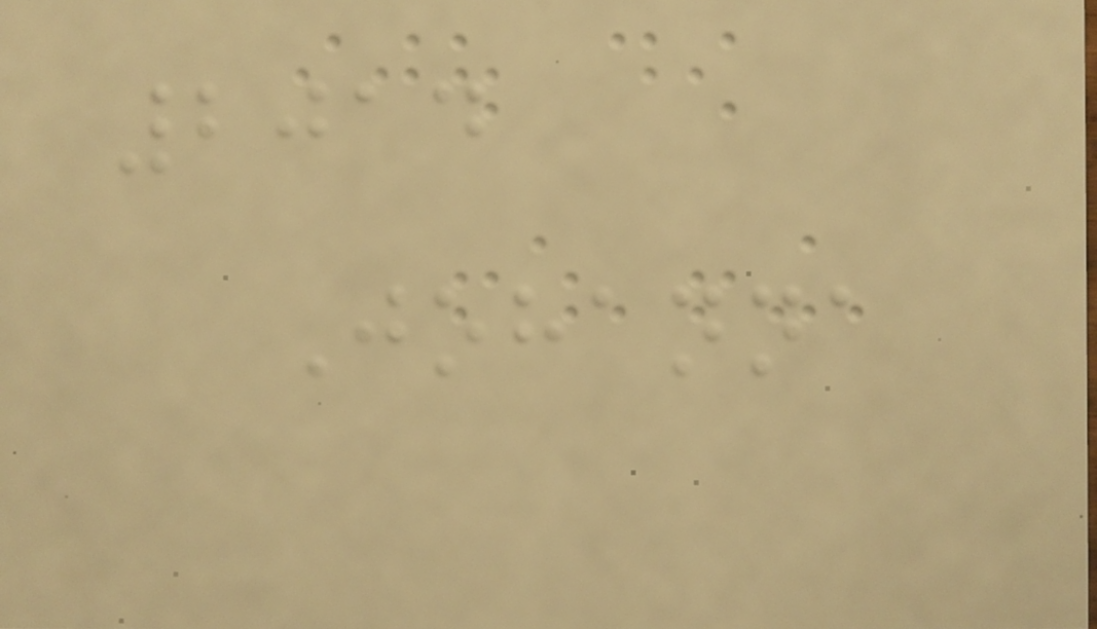2014
Johanna
